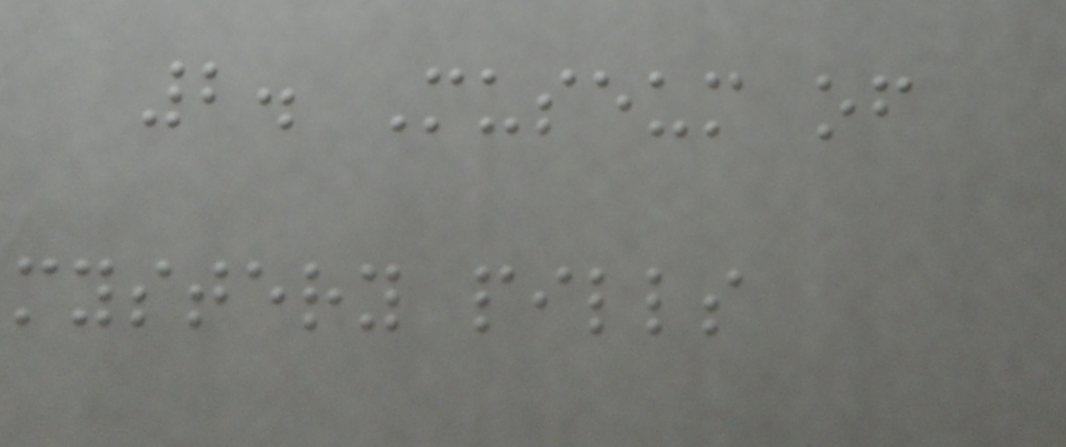2. Museum of
mystery pills
